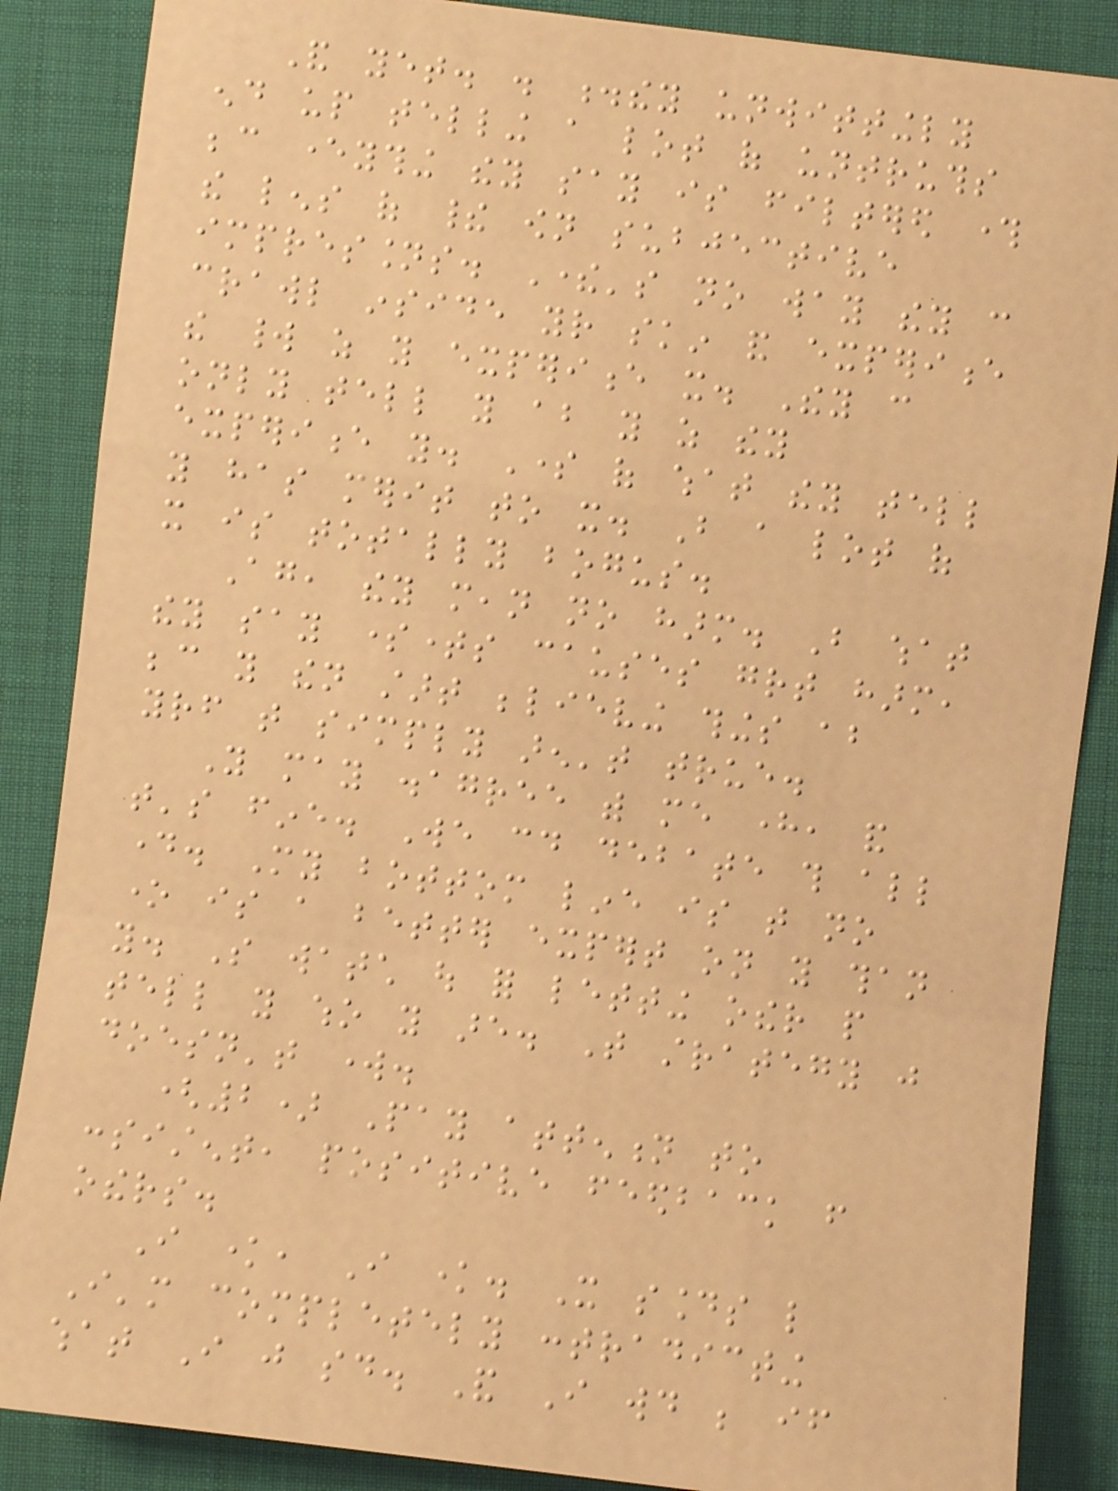And yet. . .they unwittingly
end up telling a lot of untruths
because everything they say is filtered through
the lens of their own subjective
impressions. There's no way they can
crawl inside your skin and experience
the world as you experience it. They can
only tell you about you as they
experience you. Some of what they tell
you has merit to it. But a lot of
it is totally bogus.
Again, they mean no harm. But what
they say sometimes causes great harm,
because you then start believing things about
yourself that simply aren't true.
You may disagree with me here, and
that's fine. We could debate this all
day. My bottom line is that no
one is a better expert on you than
you. So watch out for letting other people
tell you who you are. That strategy just
doesn't work.
(2) Pay attention to
consistent, positive feedback from
others.
I know, I know. It sounds like
I'm completely contradicting
what I just said. And I would be if
